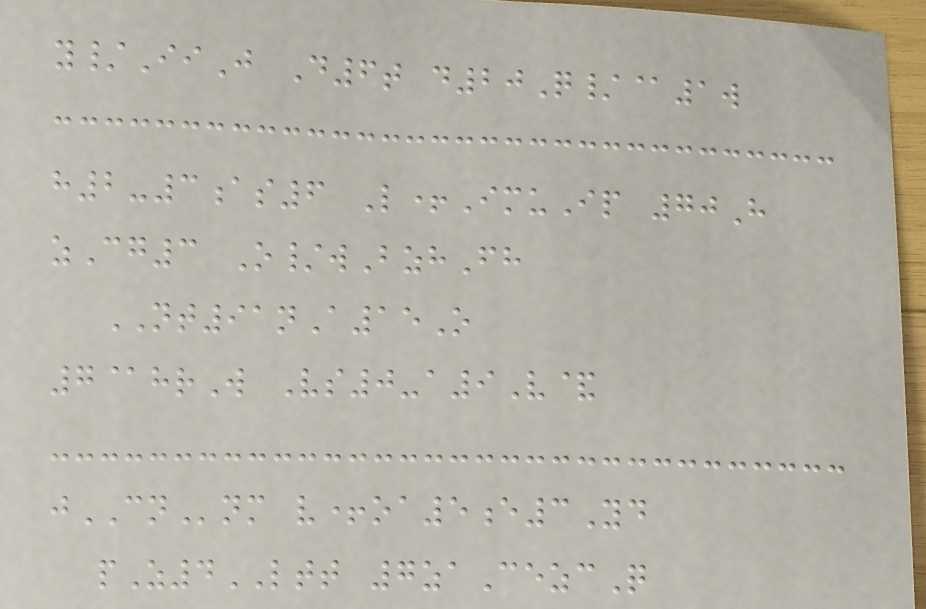y/IiJ D6t d20Q/@1w
h2-3as6 L+ImuIp 70H
zCg3 O/wBzhFh
NT91nA15O
7@hrW Vs0-a9V&
jCNnm v+oa5e3Yd
pZ4LTT 7zaCezcQ
